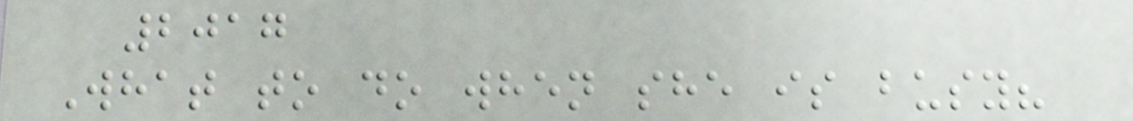2017
What to do when she is busy?
